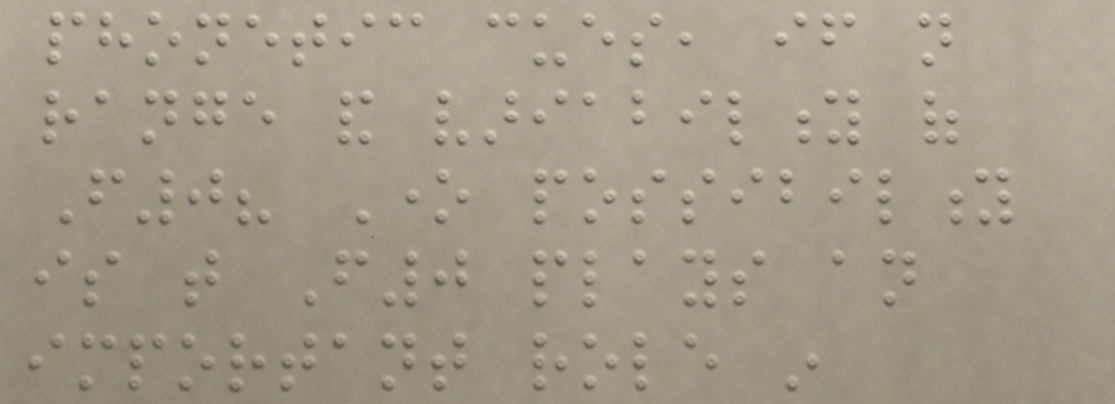phonetic cues, if not
range and variability of
F0? One possibility
is that F0 plays an
important role in
